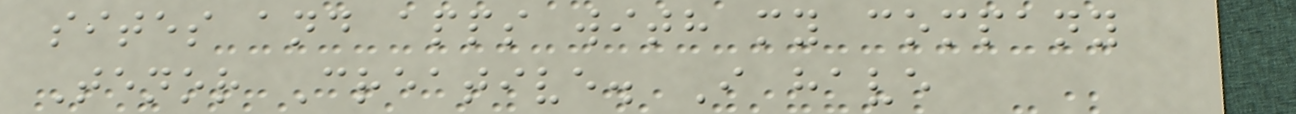sites and apps with my company
Tenor Creative. I have
